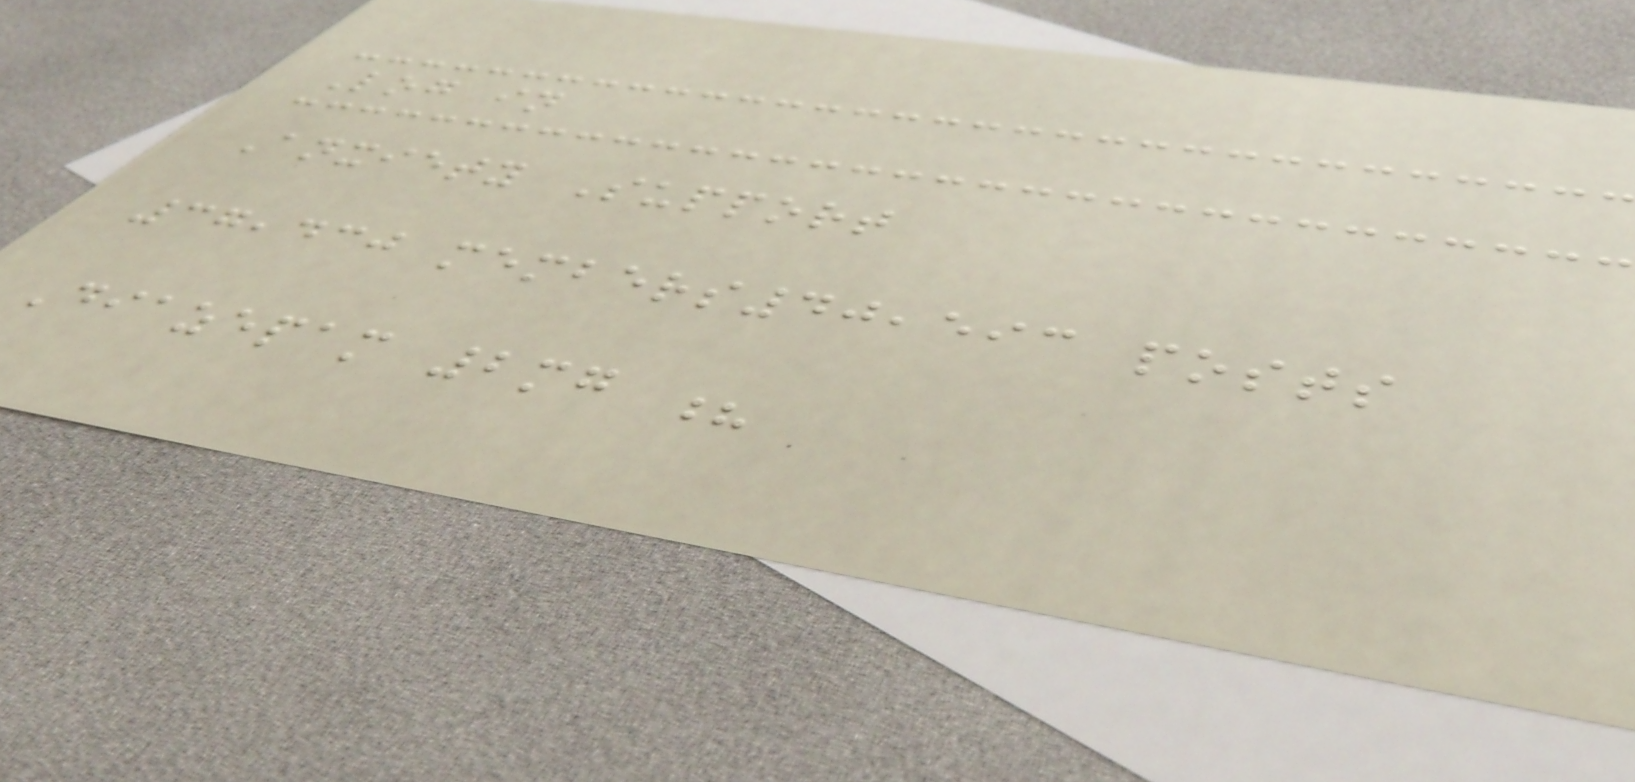Log in
Anxiety Support
37,430 members40,593 posts
Diazepam 2mg ?
